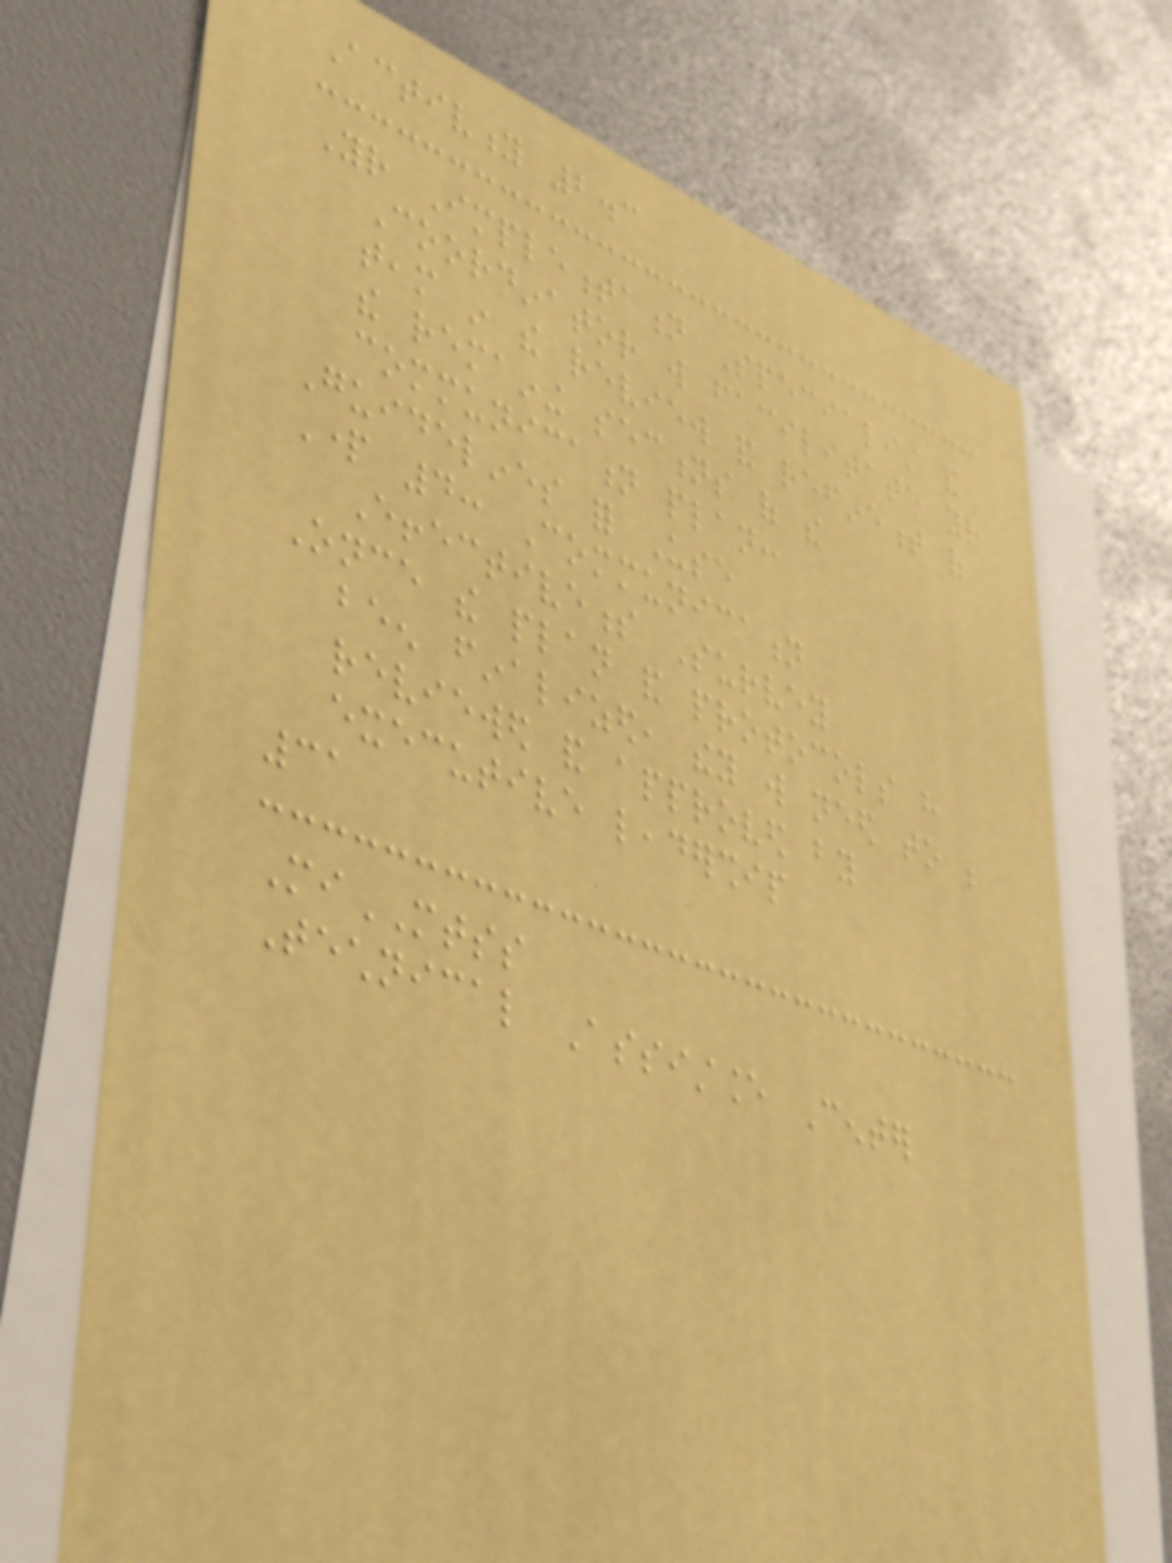Activity 2.3
Your Implementation Specialist and
Coordinator will facilitate your
team in the review and refinement of
the remaining sections of the
communication plan:
Guidelines for Use
Part 4: Communication
Effectiveness Survey
Once the plan and protocols have
been finalized, they will need to be
reviewed and approved by
executive leadership
31
MiMTSS
Technical Assistance Center
